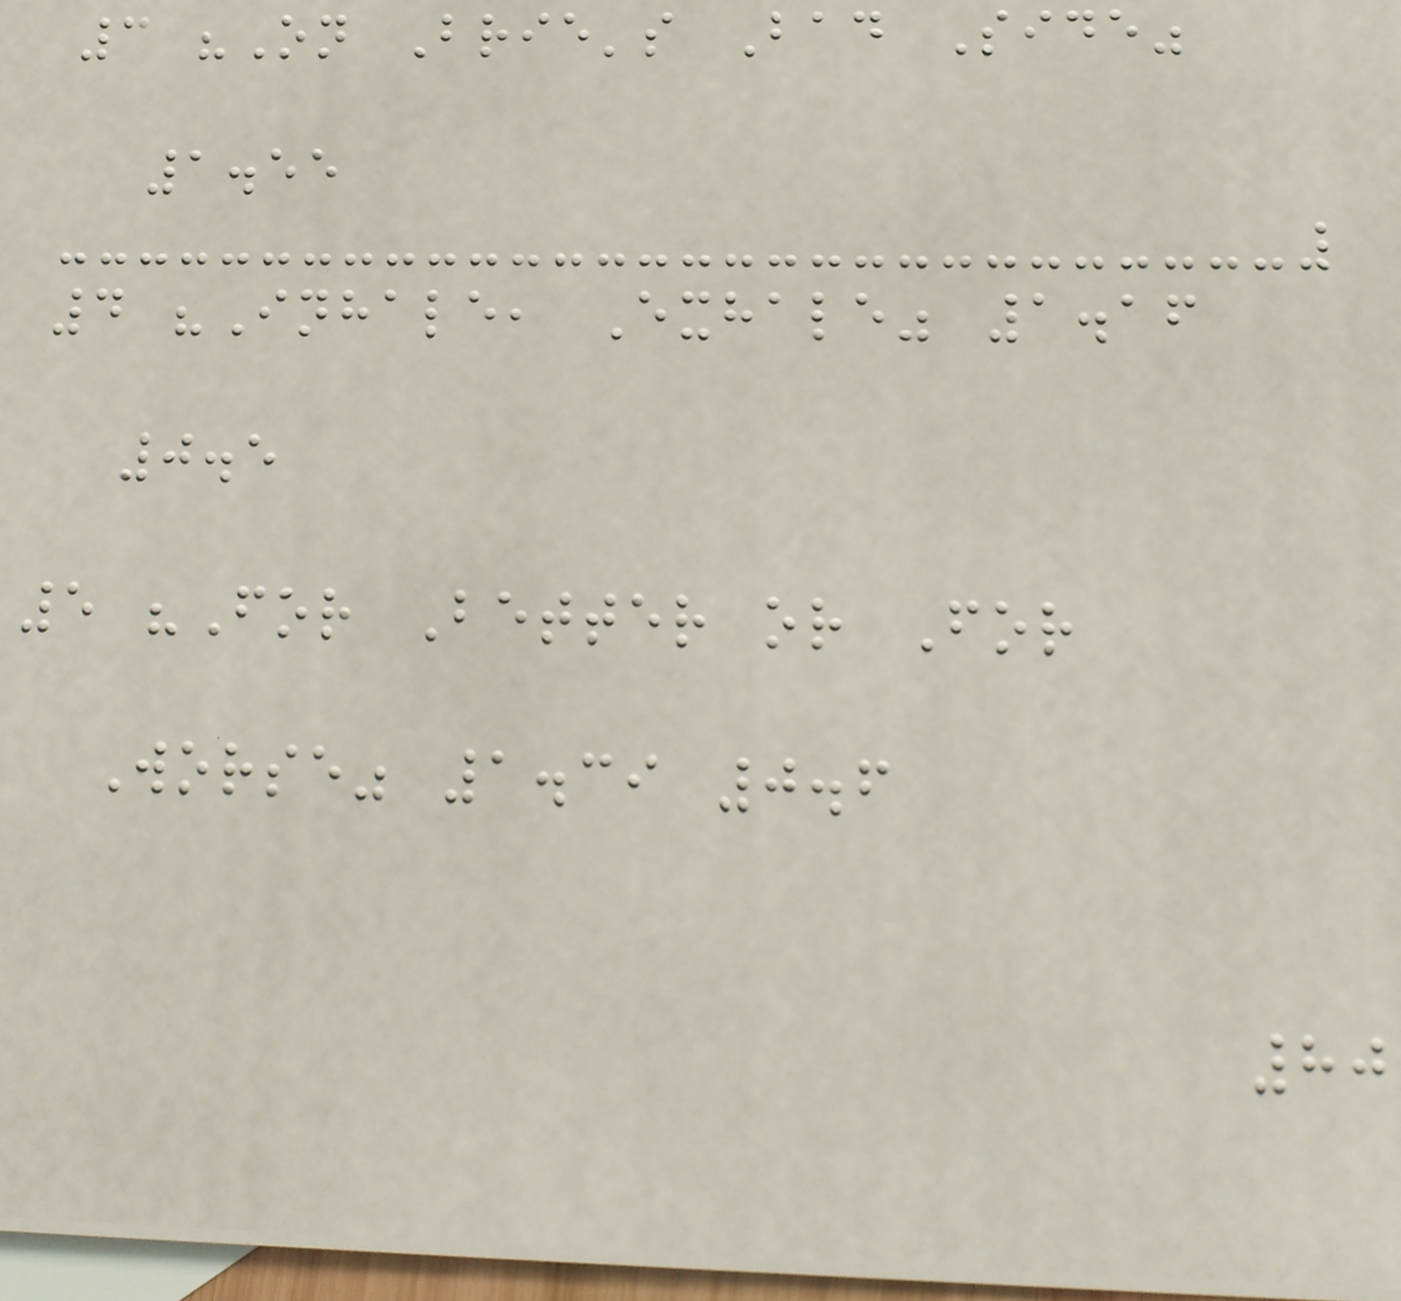3 "On Brie's Bad Side"
1.55
4 "Inhale, Exhale" 1.16
0.5
5 "For Better or For
Worse" 1.39 0.6
80
